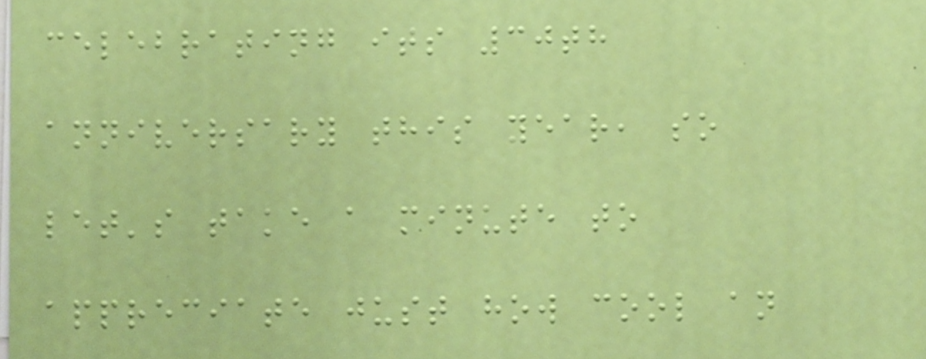celebrating its 30th
anniversary this year, so
let's take a minute to
appreciate just how cool an
